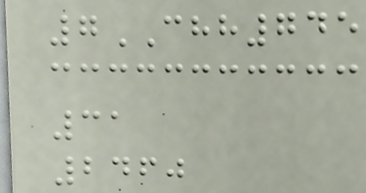7CHH745
31
2460
